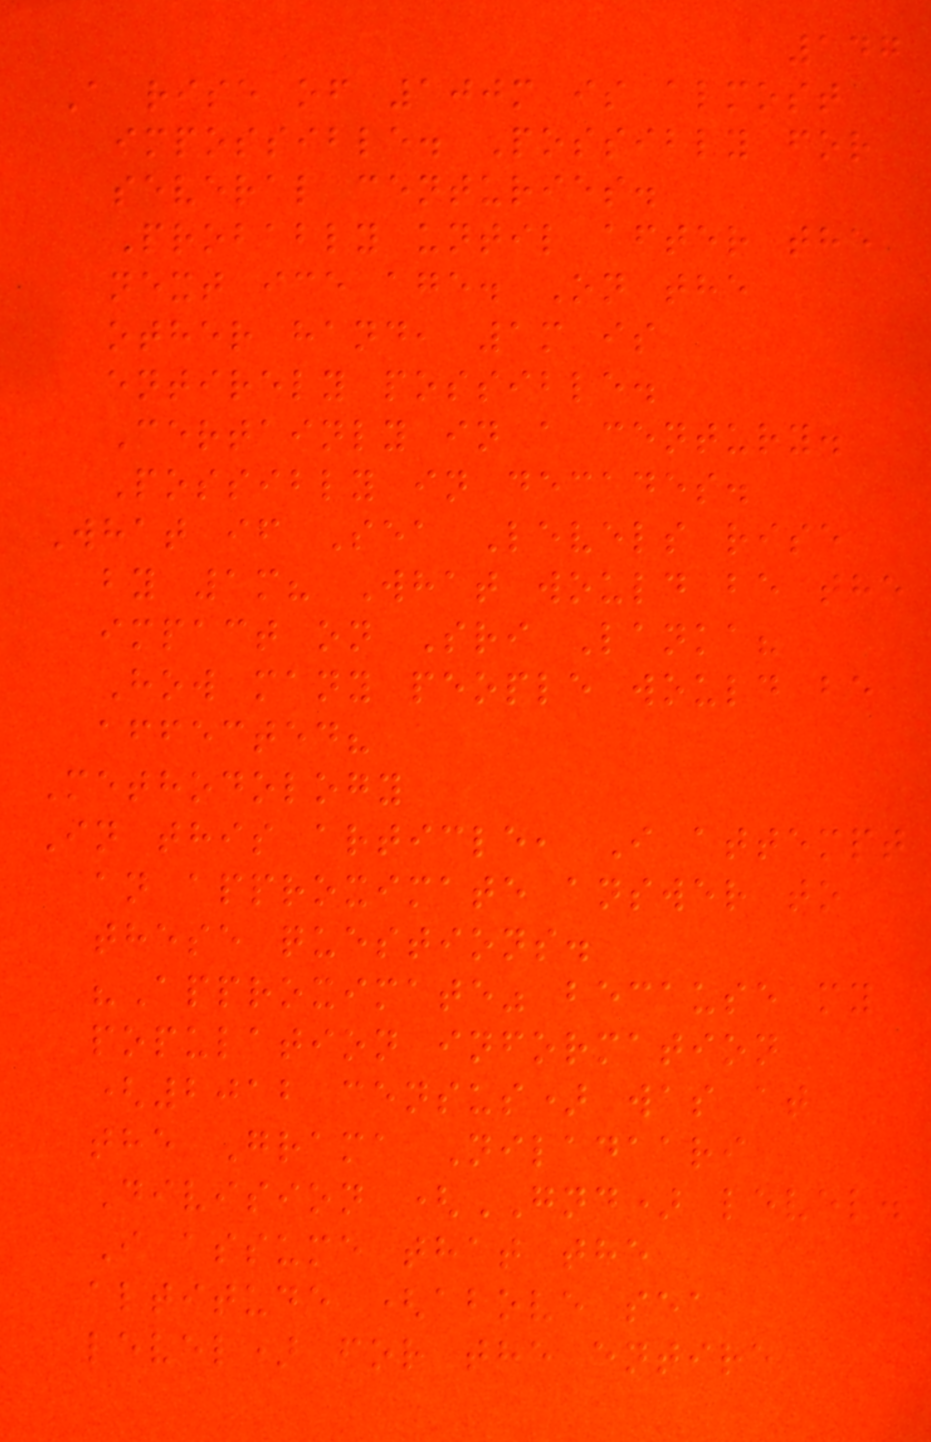147
A rise of 100m is almost
impossible. Possibly for
several centuries.
Probably until after the
next ice age. On the
other hand, 1m is
entirely possible.
Certainly in a century.
Possibly in decades.
What if Sea Levels rise
by 1m? What would be the
impact on Sri Lanka?
How many people would be
affected?
Methodology
In this article, I attempt
an approximate answer to
these questions.
"Approximate" because my
population information
(2012 census) was at
the Grama Niladaari
Division (GND) level.
I assume that the
altitude (above sea
level) for the entire
